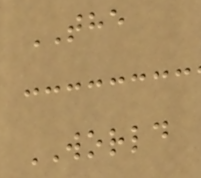THE
WORLD
